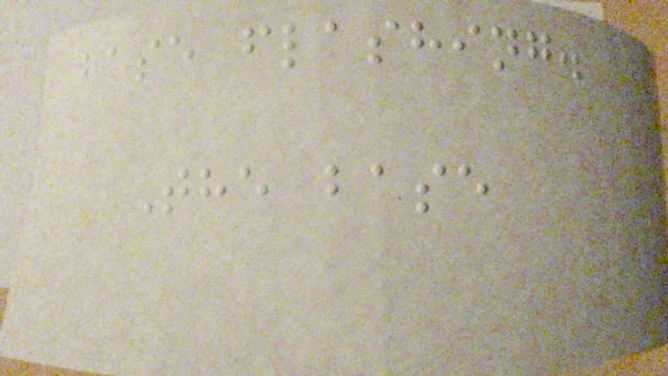base flashing.
The base
